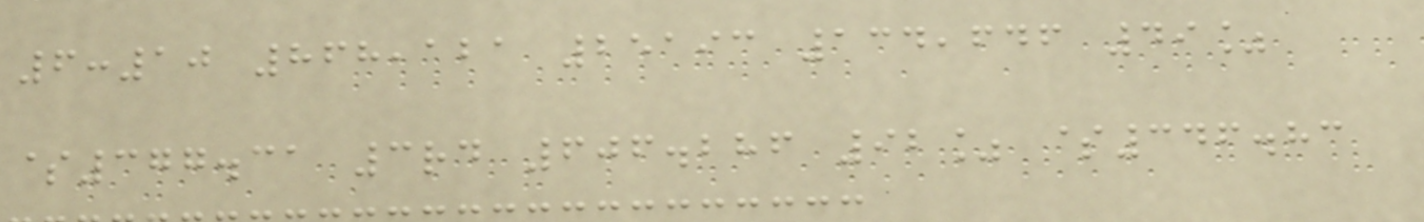6:10 868,121 25193 134,646 49%
$377.31 3rd 606.286 92% $346.83
